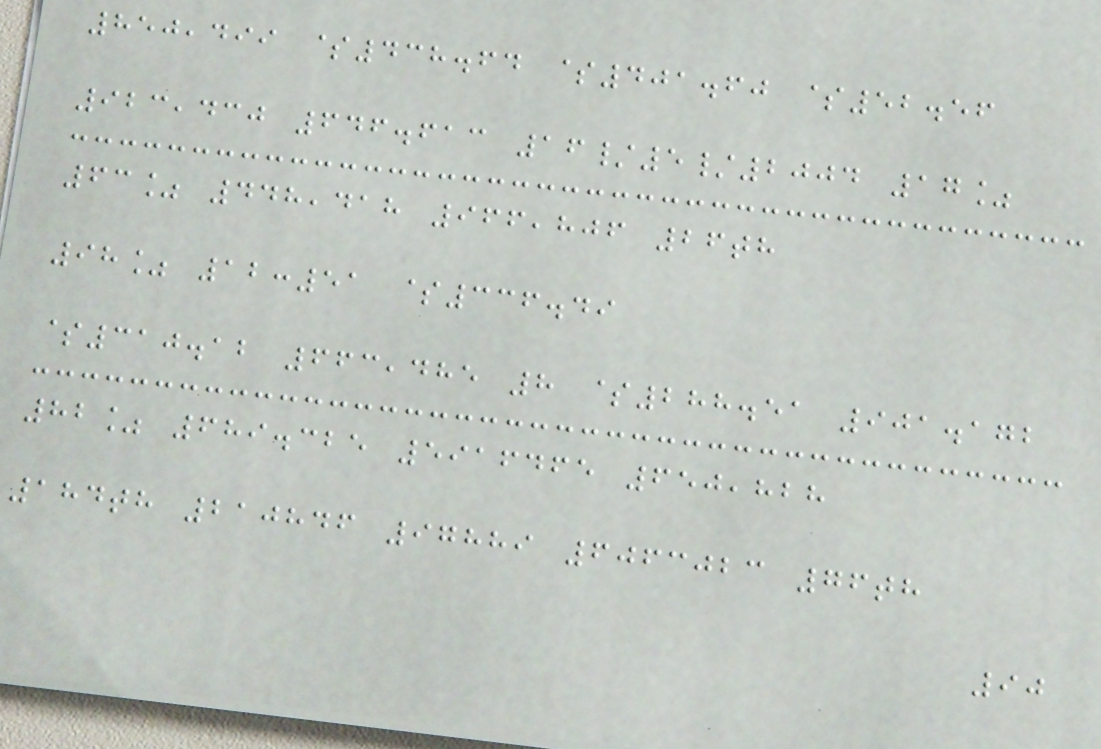850,499 $438.64 $401.60 $52.56
923,430 646.613 16/5/2004 17%
63% 448,418 966,806 26th
98% 12:51 $336.49
$310.12 663,485 8 $288.51 901.172
82% 689.325 5916465 650,828
184th 210846 97889 6063023 76th
90
